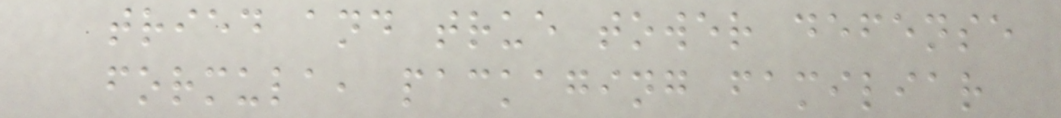tried and true tower defense
formula, packaging familiar
